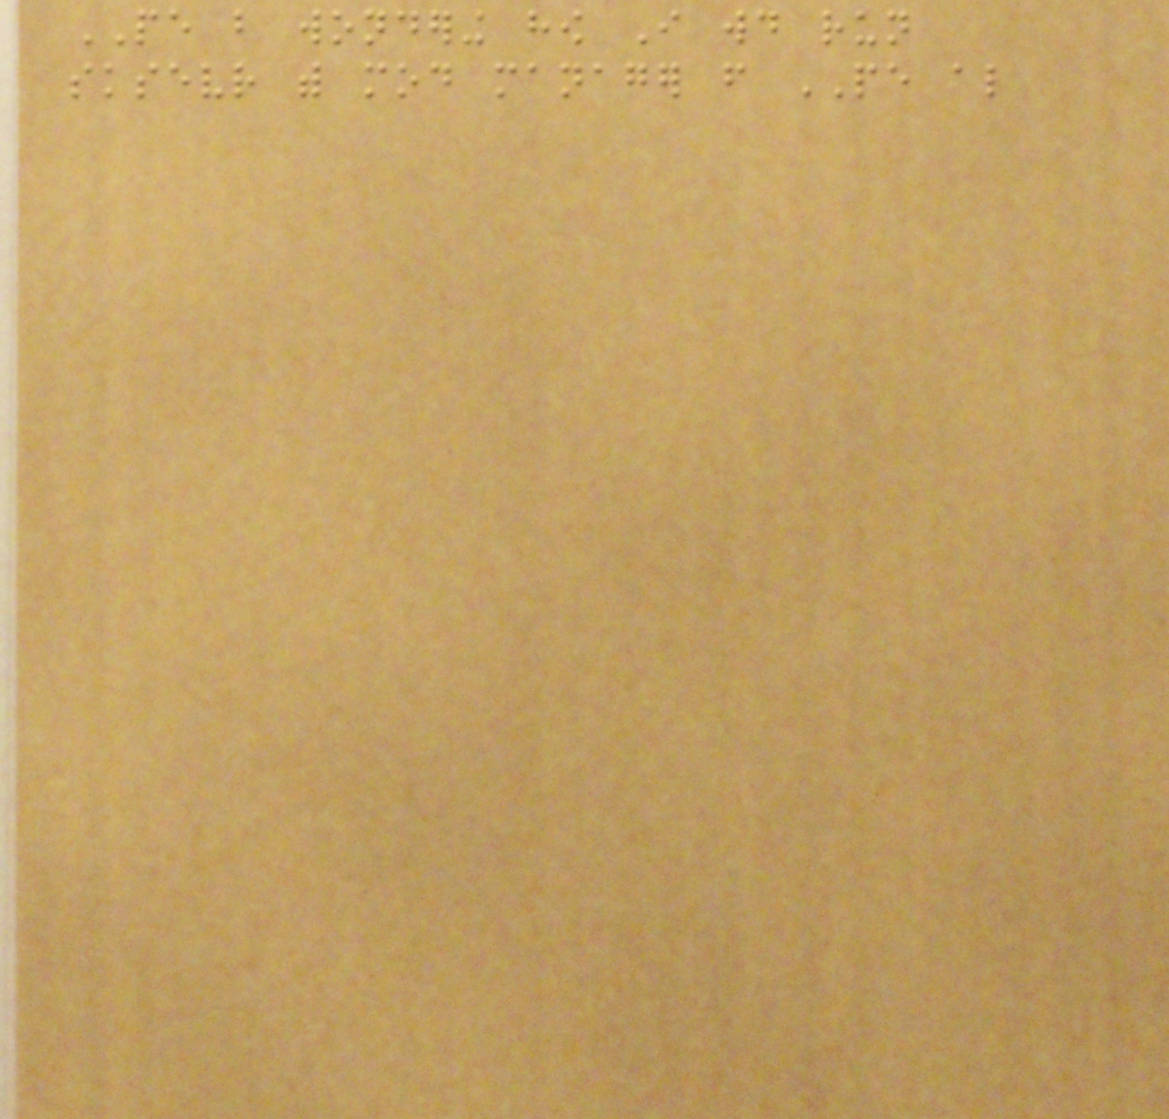PE but wondering how I would run
sksevr with mod manager from PE also
